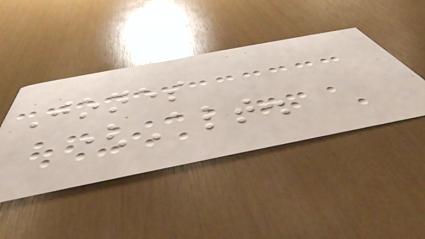Jones
(Alt.
